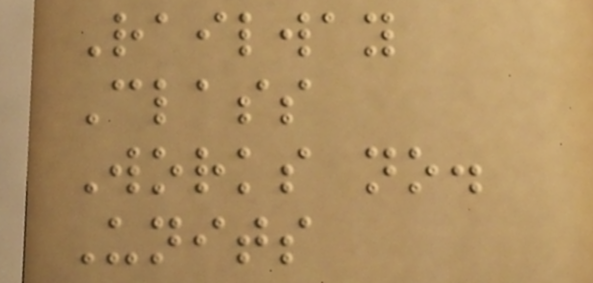Railway
Class
Works no.
Units
